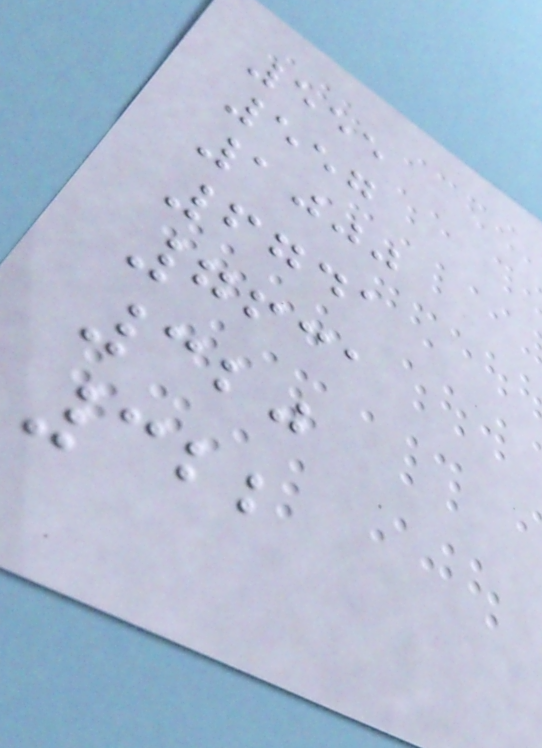555
557
1000
6741
7631
320
322
